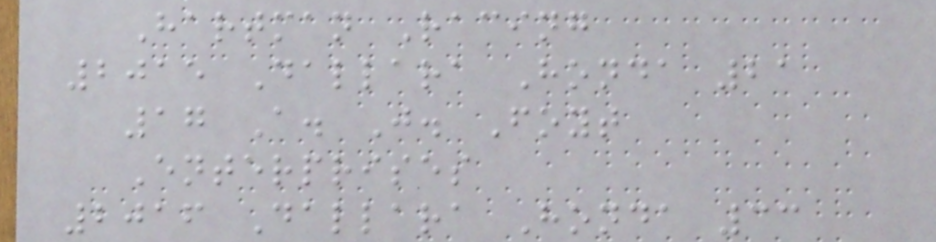Hartman Racing
2015 Dallara Honda 21
17 A. J. Foyt
Enterprises
2016 Dallara Honda 33
